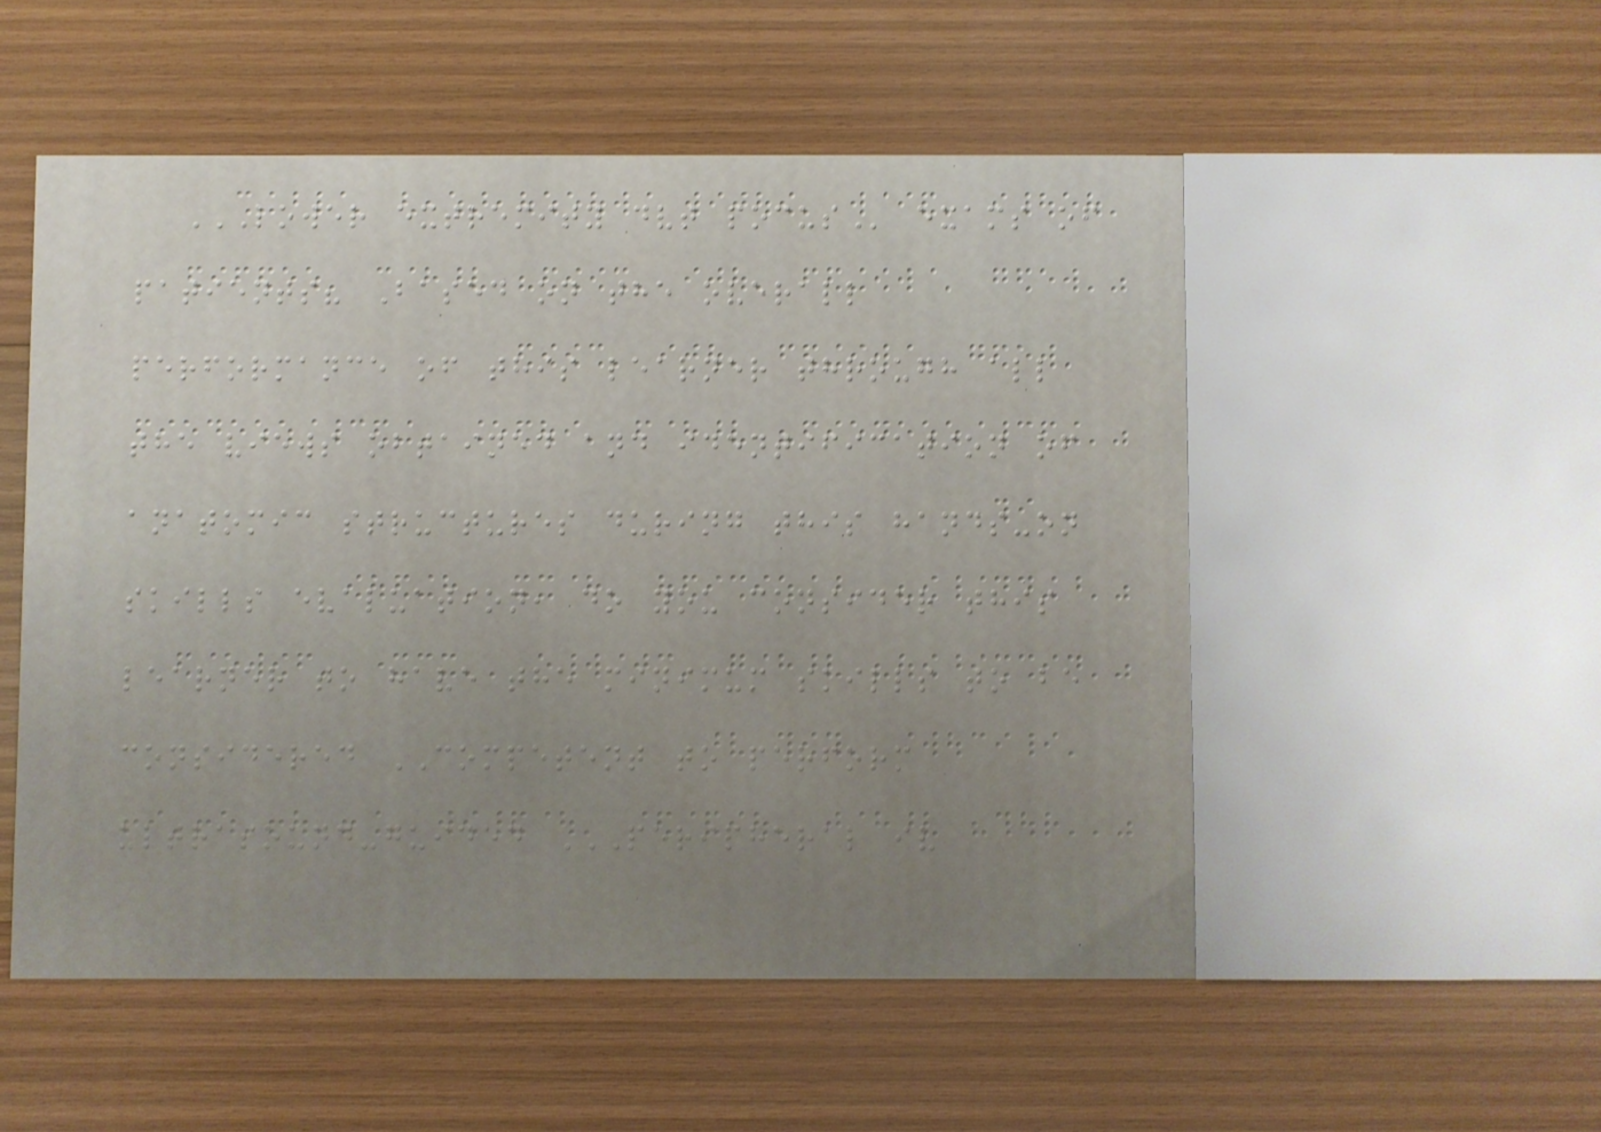LOWER EXTREMITY DVT POCUS exams of
patients? Based on the overall
performance of this learner through all
the views obtained and identification of
anatomic structures during this hands-on
skills evaluation, do you consider this
learner to have the minimum skills to be
considered COMPETENT to perform
ultrasound-guided PERIPHERAL IV
